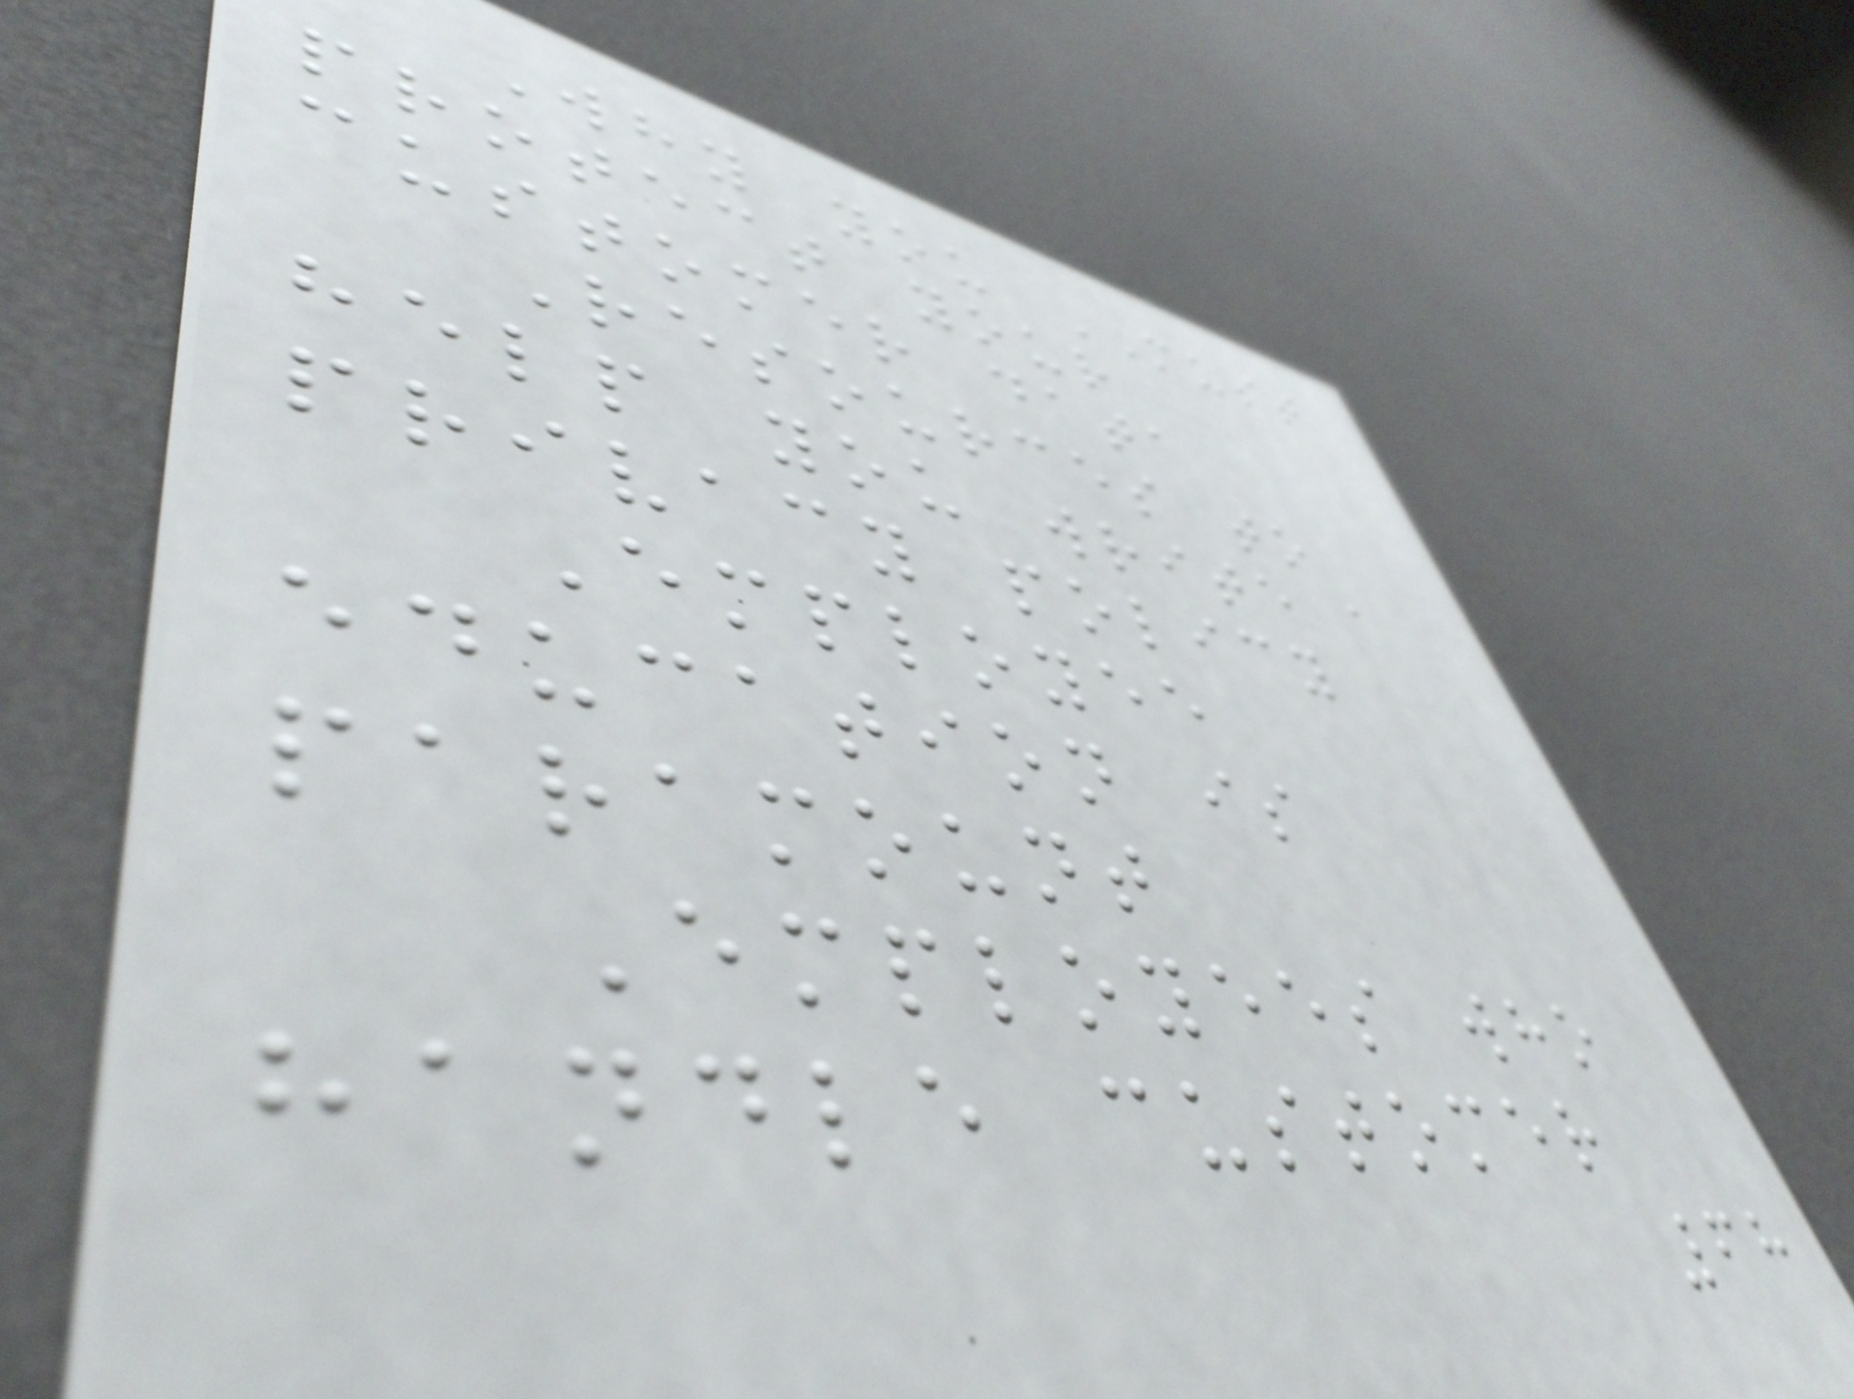Why you MUST
protect your
customer data
Resources to
help you write a
privacy policy
Employee
education is
paramount
Employees who
handle customer
68
